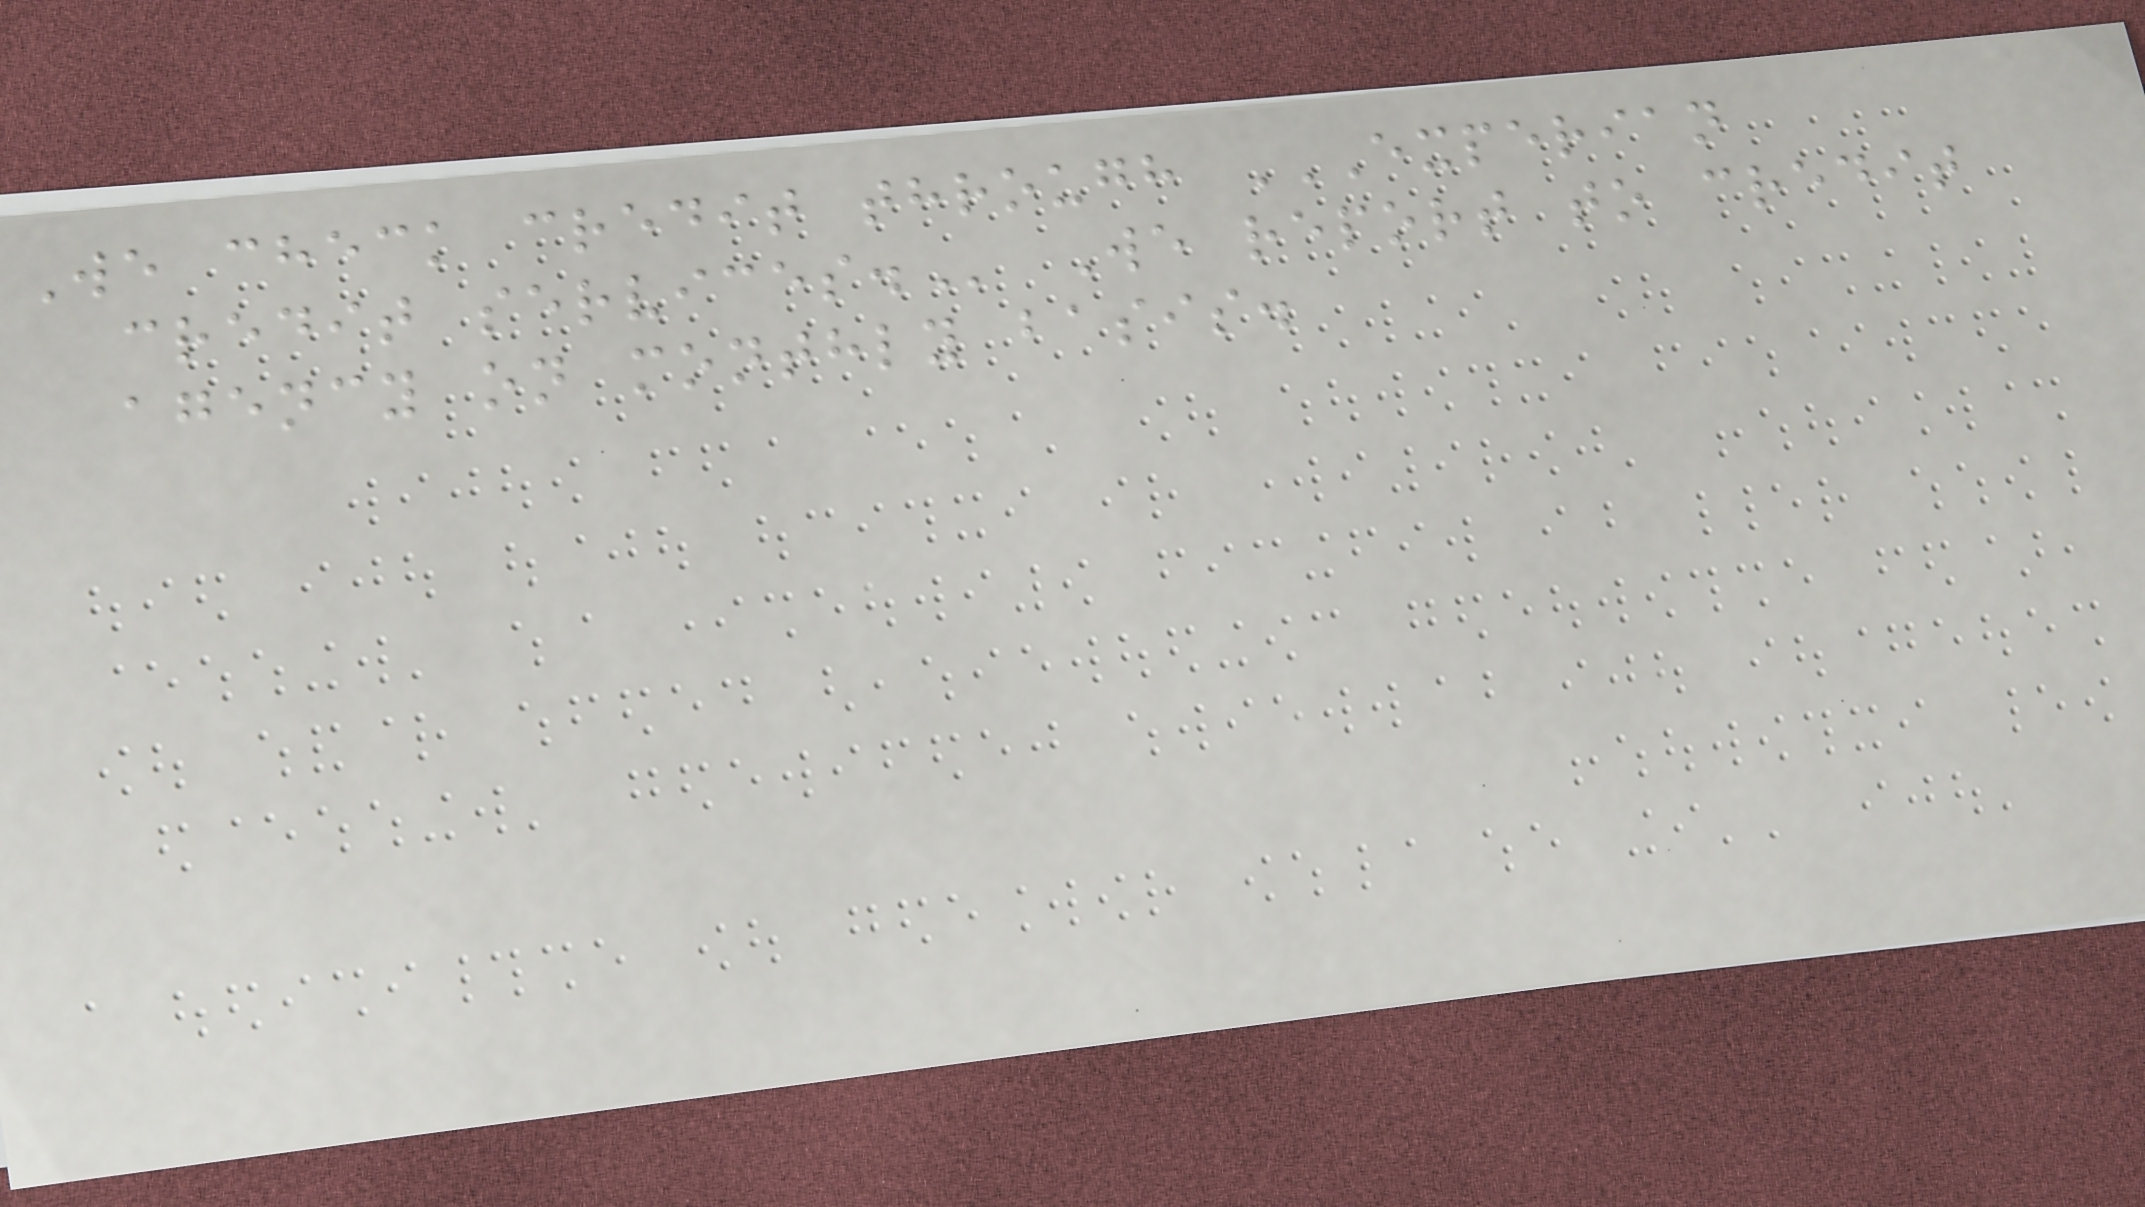We check credit through EXPERIAN
CREDIT SERVICES. We report to credit
agency on monthly basis.
